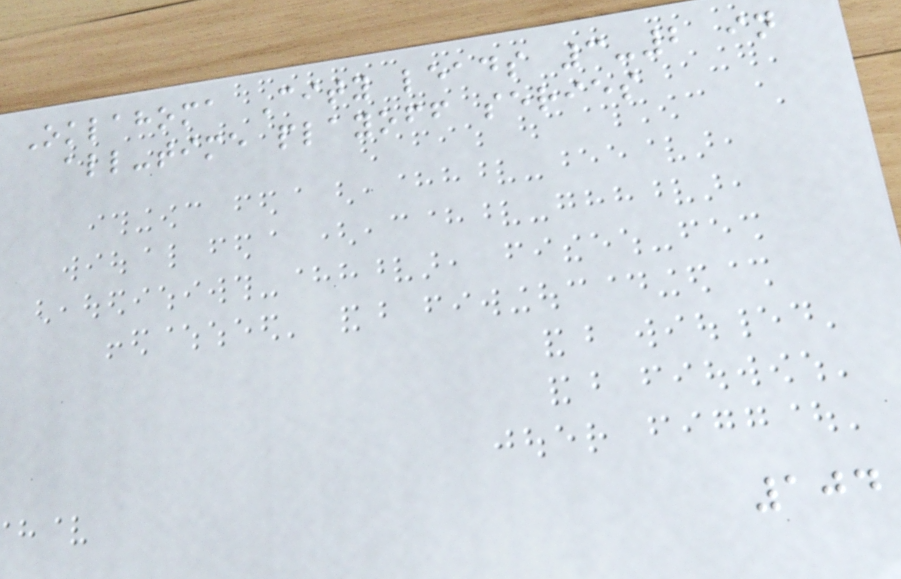Oklahoma City leads 3-2 in
all-time playoff series
104
